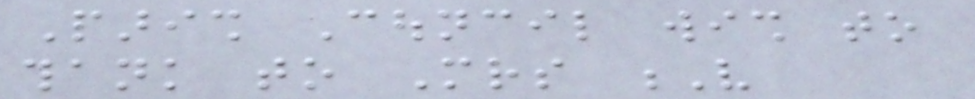Parish Council wish to
thank to Mrs V
